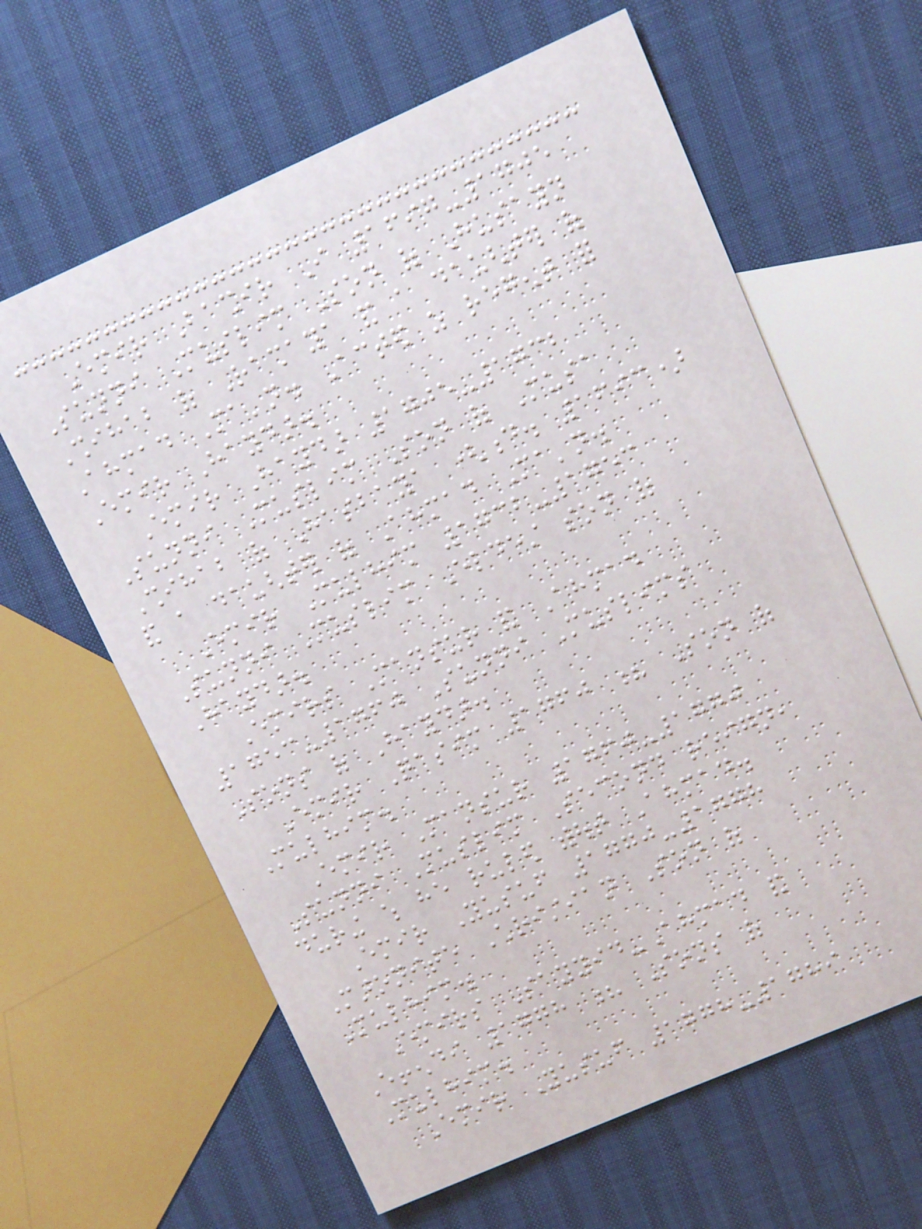Emir Bashir I 1697-1705
Sunni Muslim Son of Husayn
Shihab of Rashaya and a daughter of
Ahmad Ma'n. Acted as regent for
Emir Haydar.
Emir Haydar 1705-1732
Sunni Muslim Son of Musa
Shihab of Hasbaya (d. 1693)
and a daughter of Ahmad Ma'n.
Emir Mulhim 1732-1753
Sunni Muslim Eldest son of
Haydar.
Emirs Mansur and Ahmad
1753-1760 Sunni Muslims
Sons of Haydar.
Emir Qasim 1760 ? Son of
Mulhim.
Emir Mansur 1760-1770
Sunni Muslim Second reign,
during which he ruled without Ahmad.
Emir Yusuf 1770-1778
Maronite Christian Son of
Mulhim.
Emirs Sayyid-Ahmad and
Effendi 1778 ? Sons of
Mulhim.
Emir Yusuf 1778-1789
